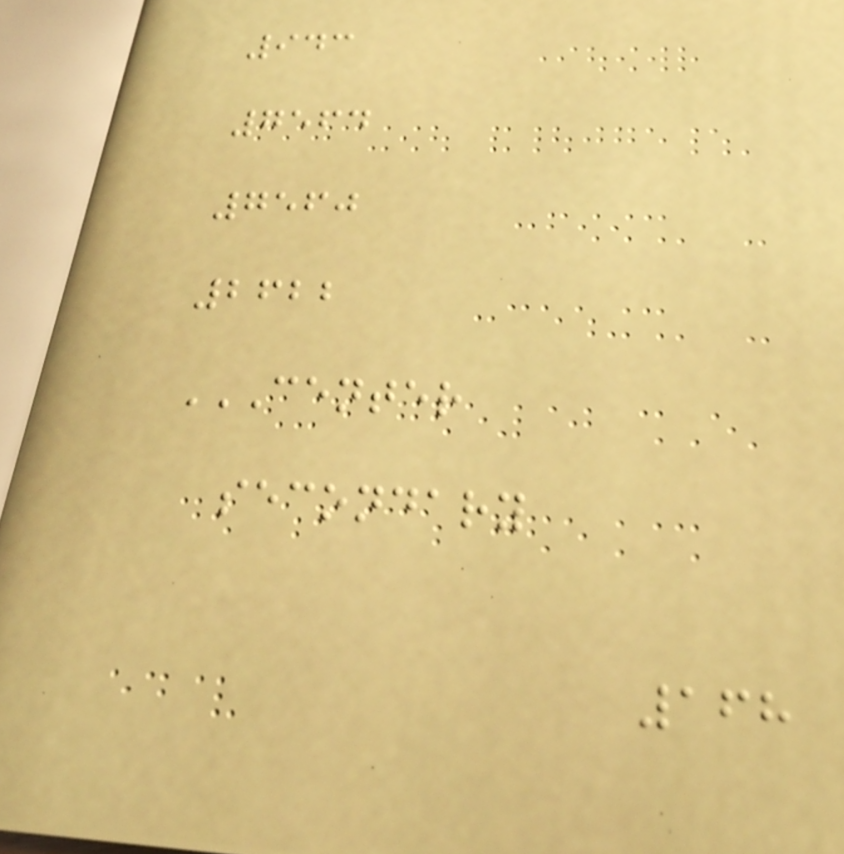943
7564
7560
2622
CENTER
SECONDARY
168
